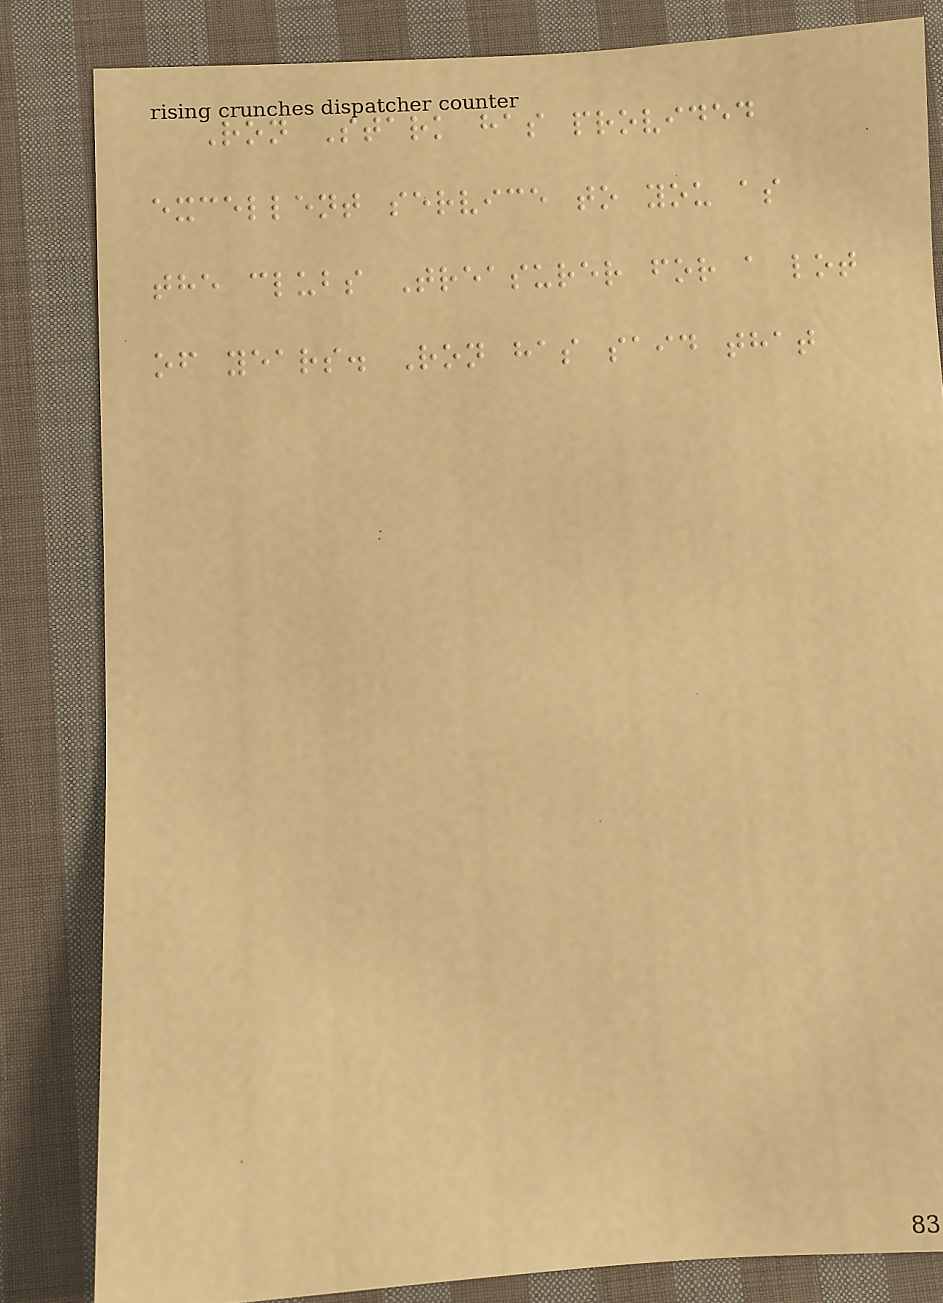Ron Stark has provided
excellent service to you as
the clubs Treasurer for a lot
of years. Ron has said that
